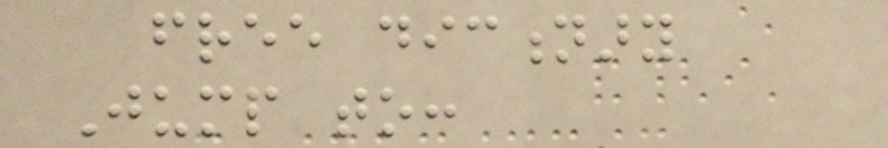free dictionary
Jump to:
